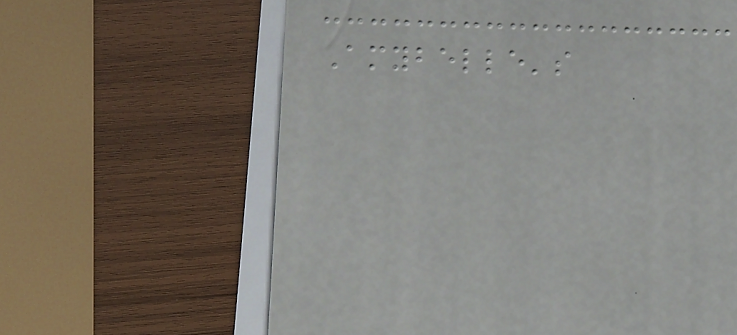Amybelle's
